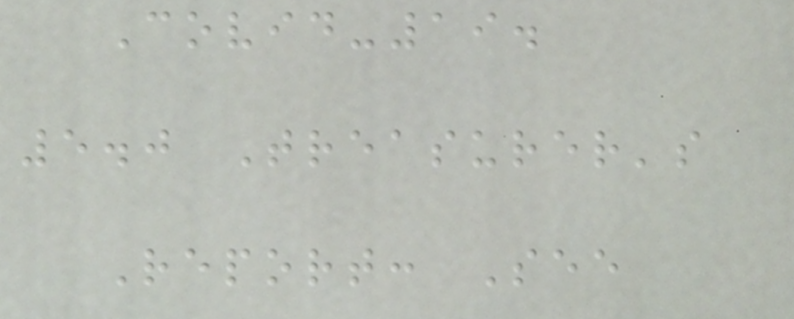Covid-19.
5.0 Treasurer's
Report: See
